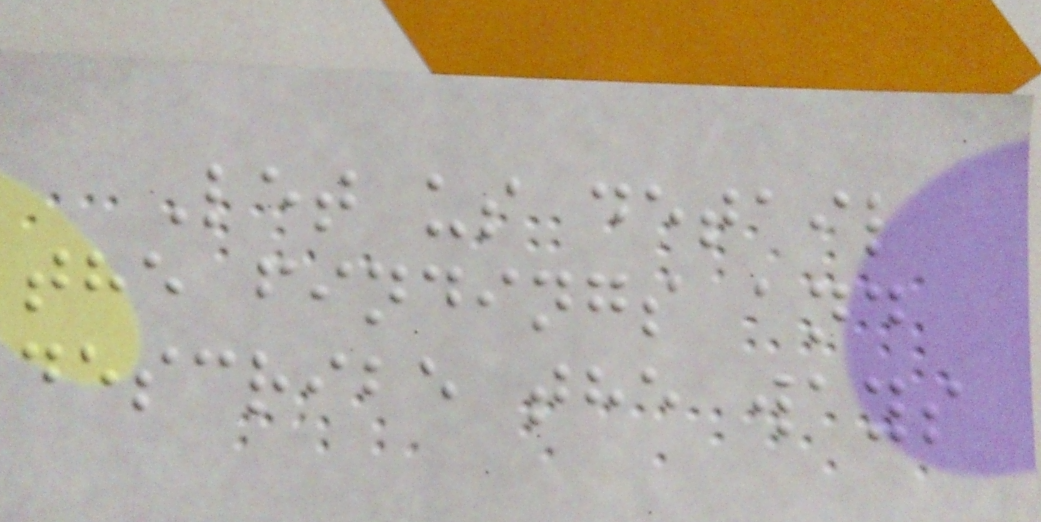Let us detail
the findings and
describe the ways
